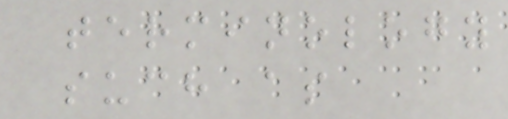terminology
such as
